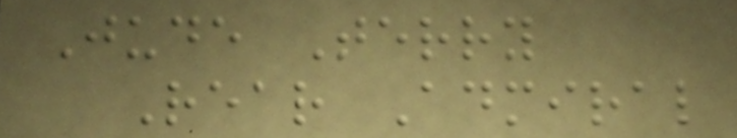Jude Terry
Rear Admiral
